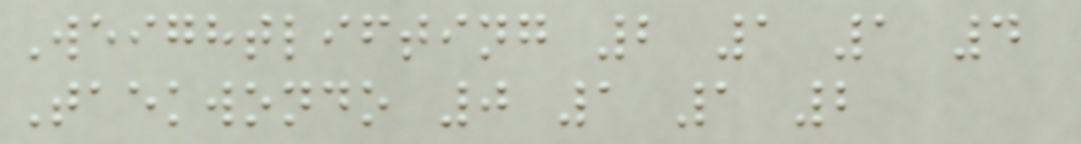Weightlifting 2 1 1 4
Taekwondo 0 1 1 2
